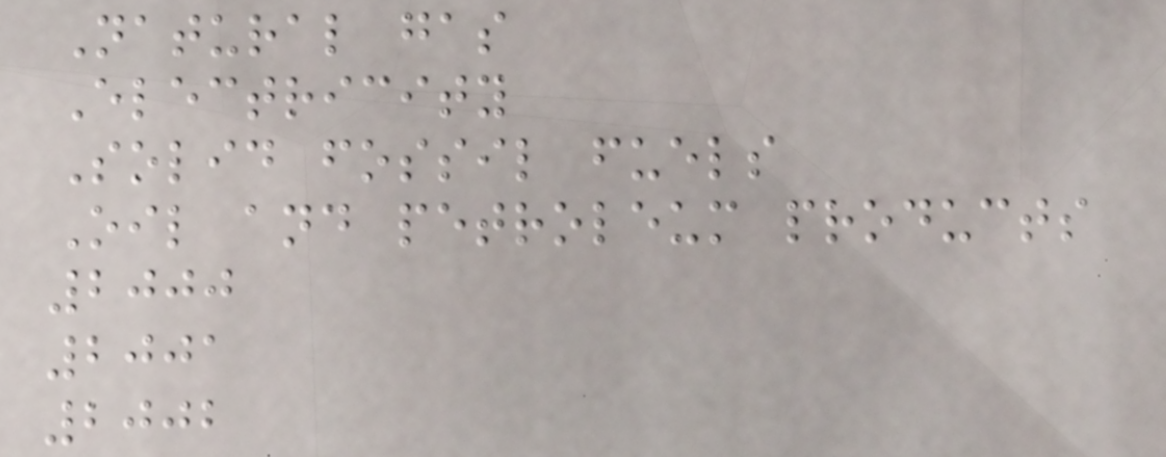Natural gas
Electricity
Solid fossil fuels
Oil and petroleum products
2000
2001
2002
